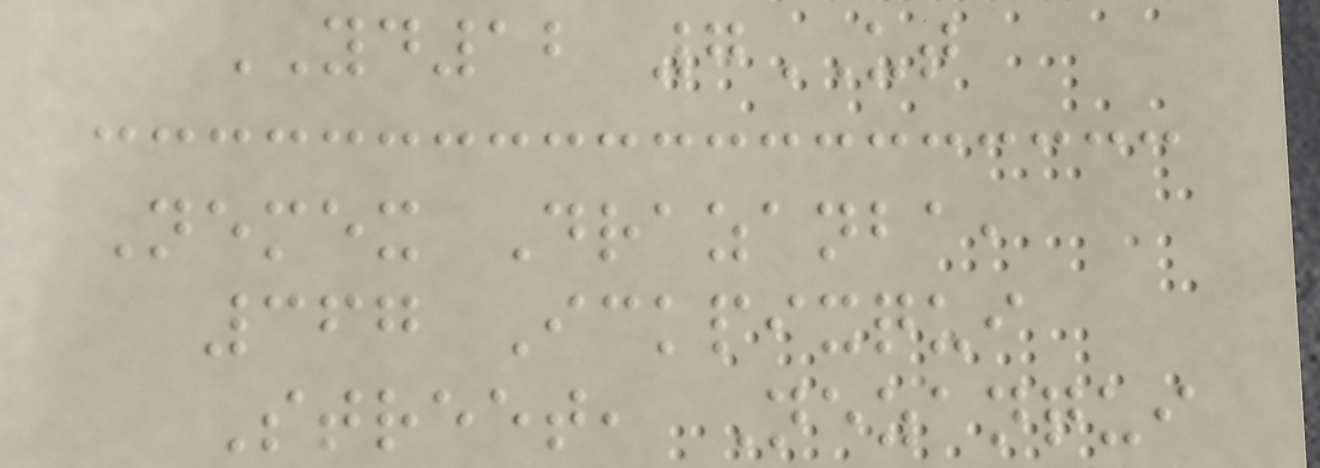YD12 7UT
Nemex Drazanba,
367 Ickpixqui
Street, Nezanqui
